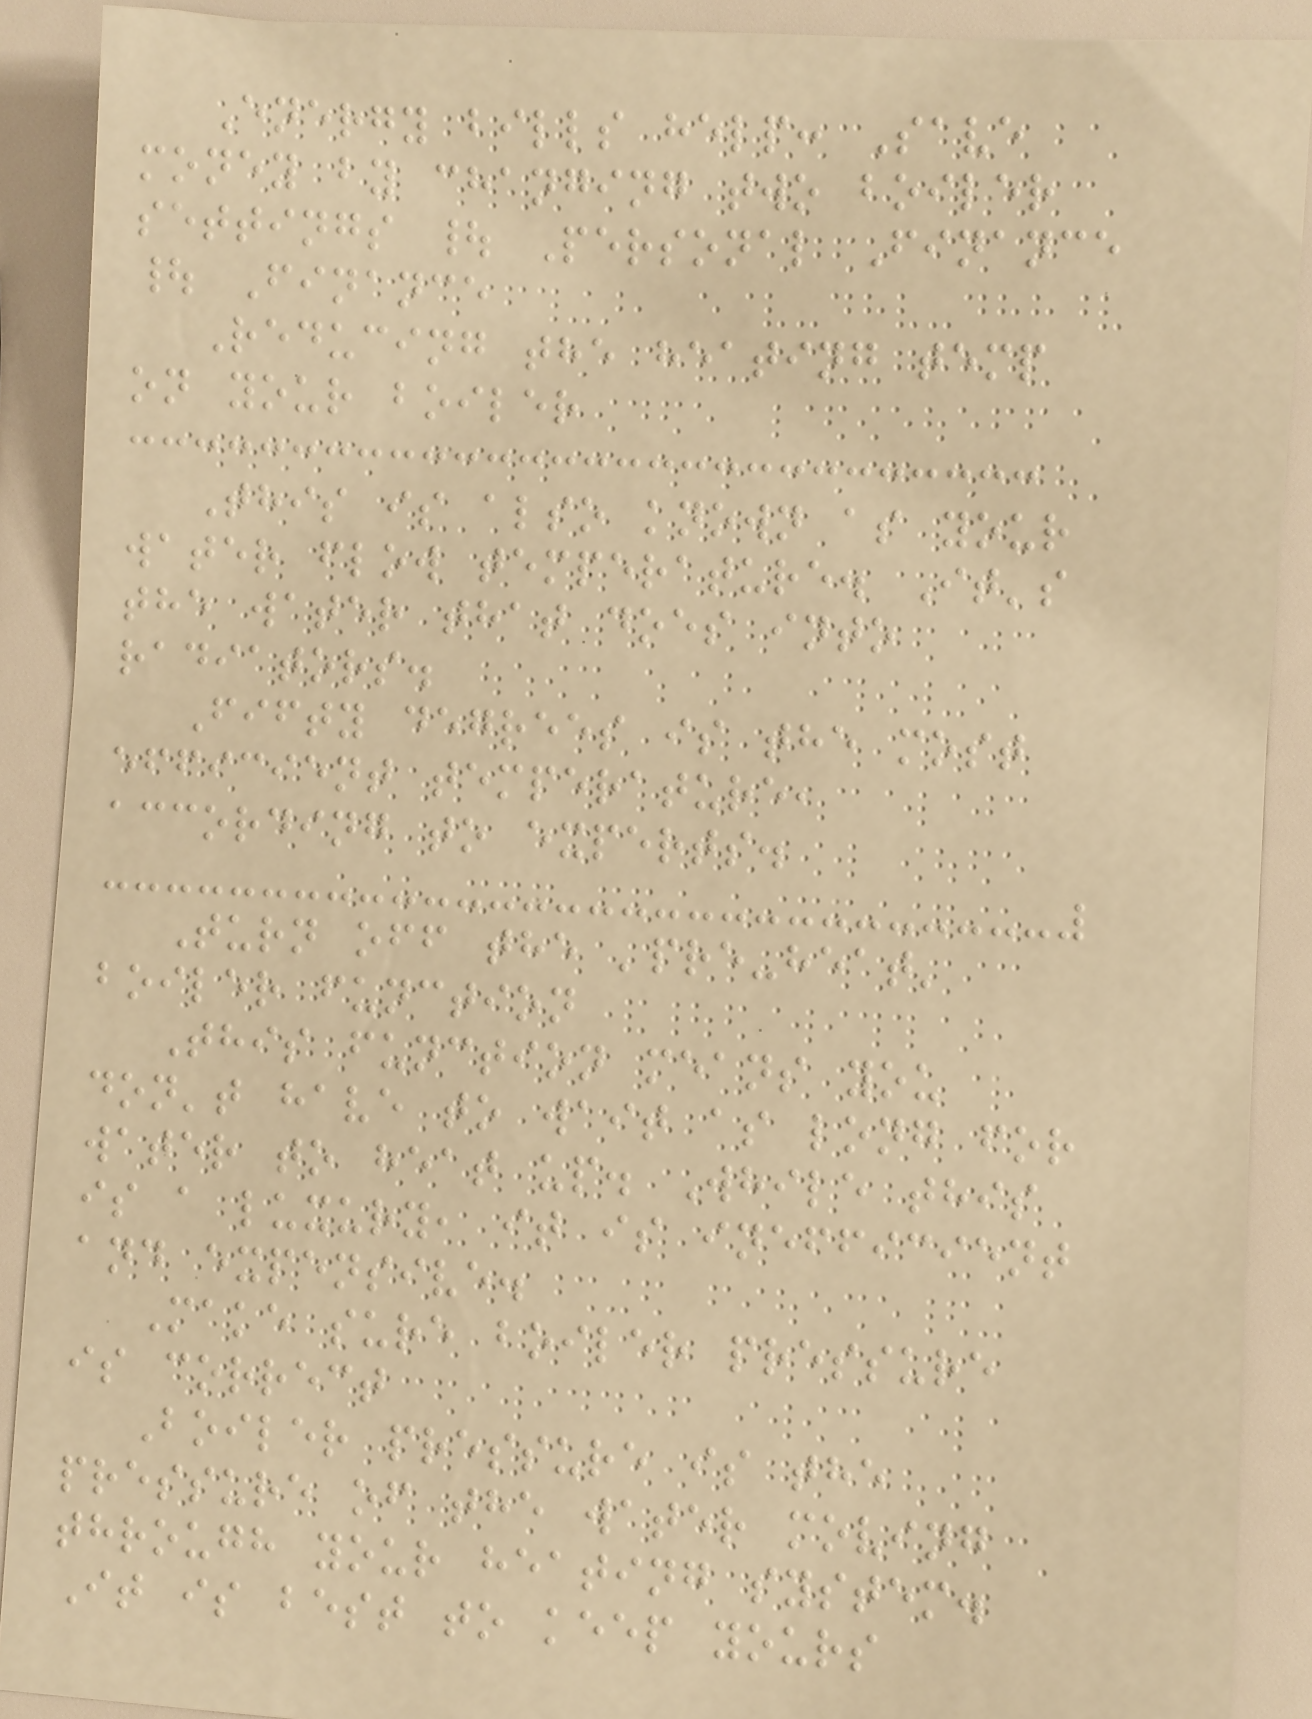Energy bills help: Save
money by changing two boiler
settings | Personal Finance
| Finance
Reducing the heating temp
on your boiler
This is also known as your
water flow temperature. It's
the water that does into
radiators.
Fifty degrees is the most
efficient temperature,
according to experts.
Turn off the 'pre-heat'
boiler function
This function means you
don't have to wait as long for
water to heat up. While this
is a luxury, it is inefficient
and expensive.
Make sure boiler pressure
is correct
Boiler pressure is the
pressure of the water moving
through your heating system.
It is best to keep yours
